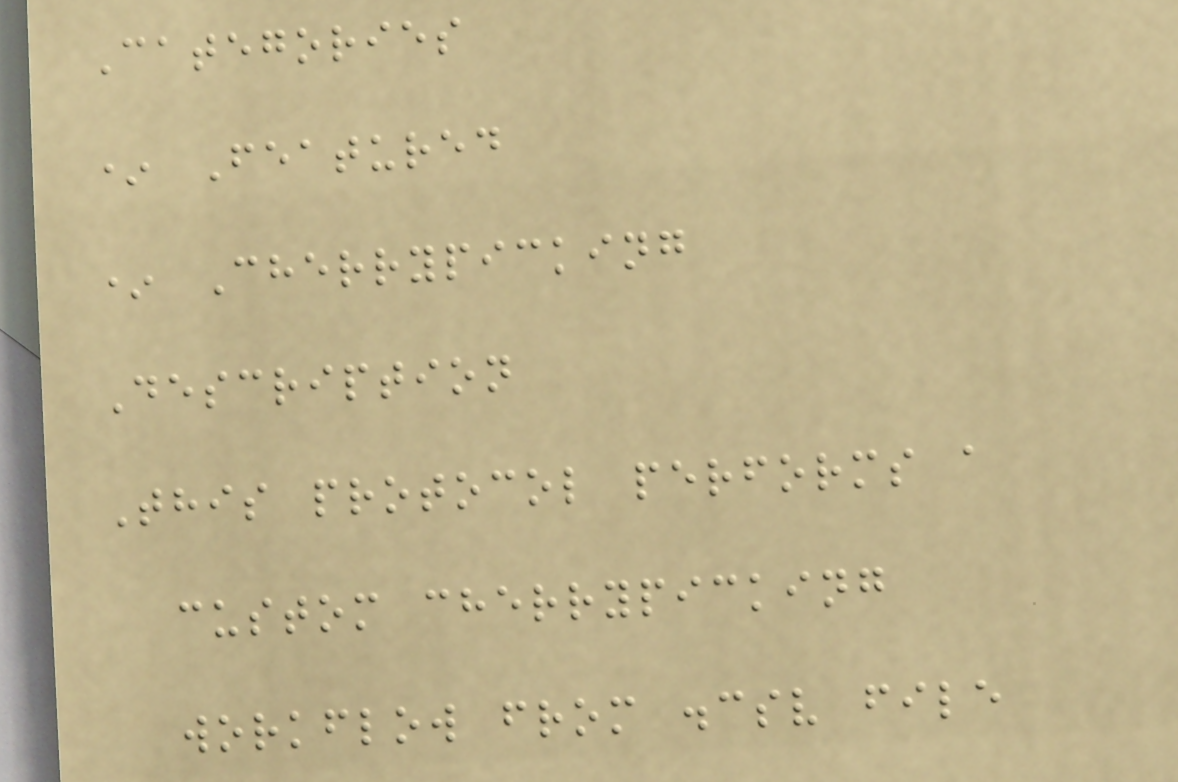Categories
* Featured
* Cherrypicking
Description
This protocol performs a
custom cherrypicking
workflow from .csv file
